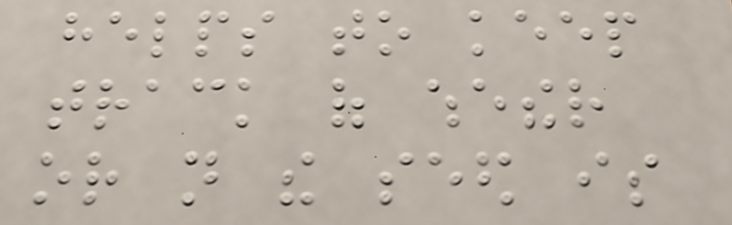helps to keep
track of whether
or not the seed is
